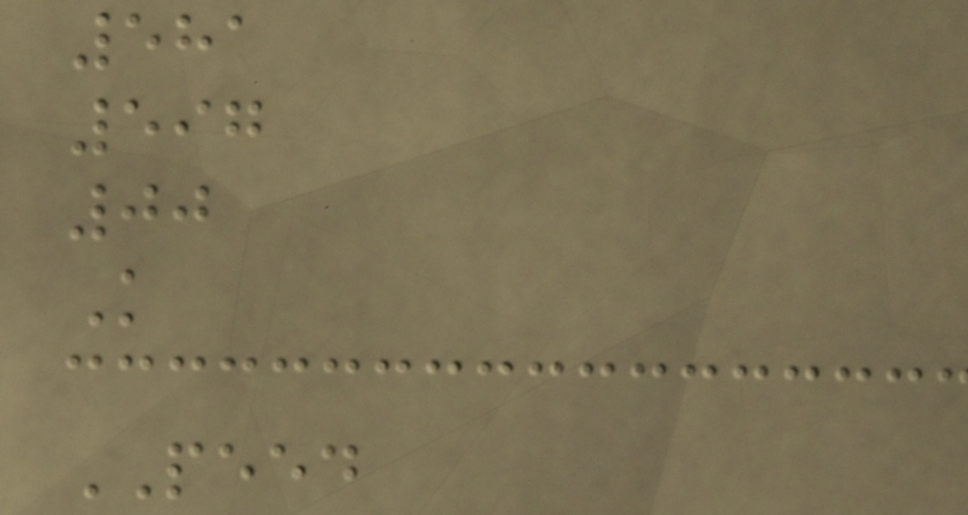581
597
00
K
PEED
